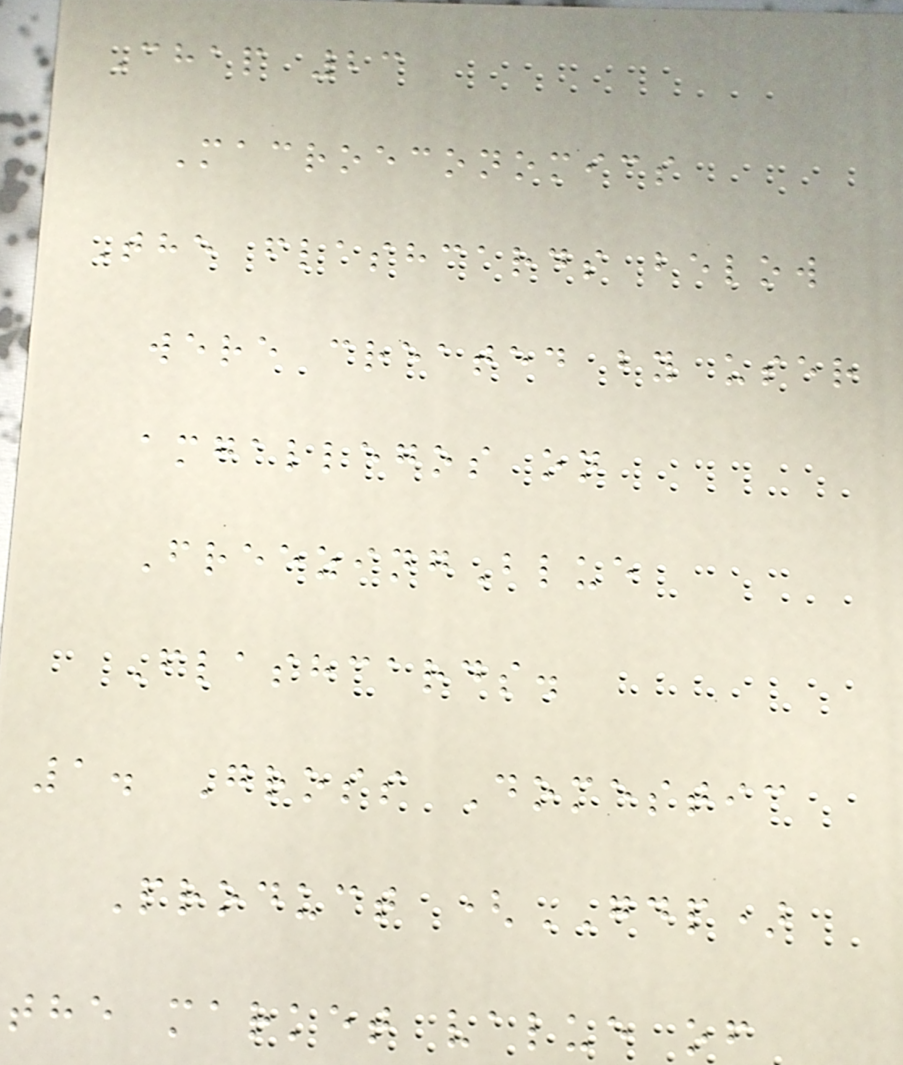Chap 23
Macroeconomics
The flashcards below
were created by user
amgallegos on
FreezingBlue
Flashcards.
1. Gross Domestic
Product (GDP)
the market value of
